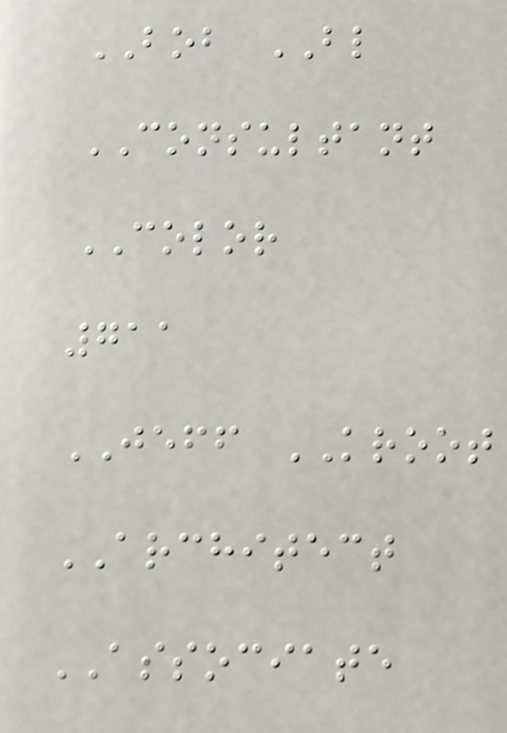BOB BL
CONSULTANT
COLOR
711
JEFF KROOT
ARCHITECT
ASSOCIATE
